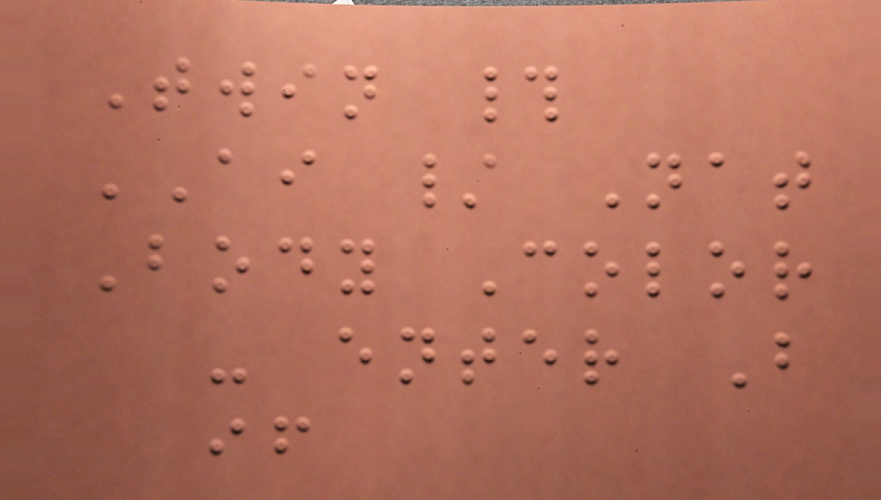Twin #
AI / Nat
Body Color
- enter B
if
